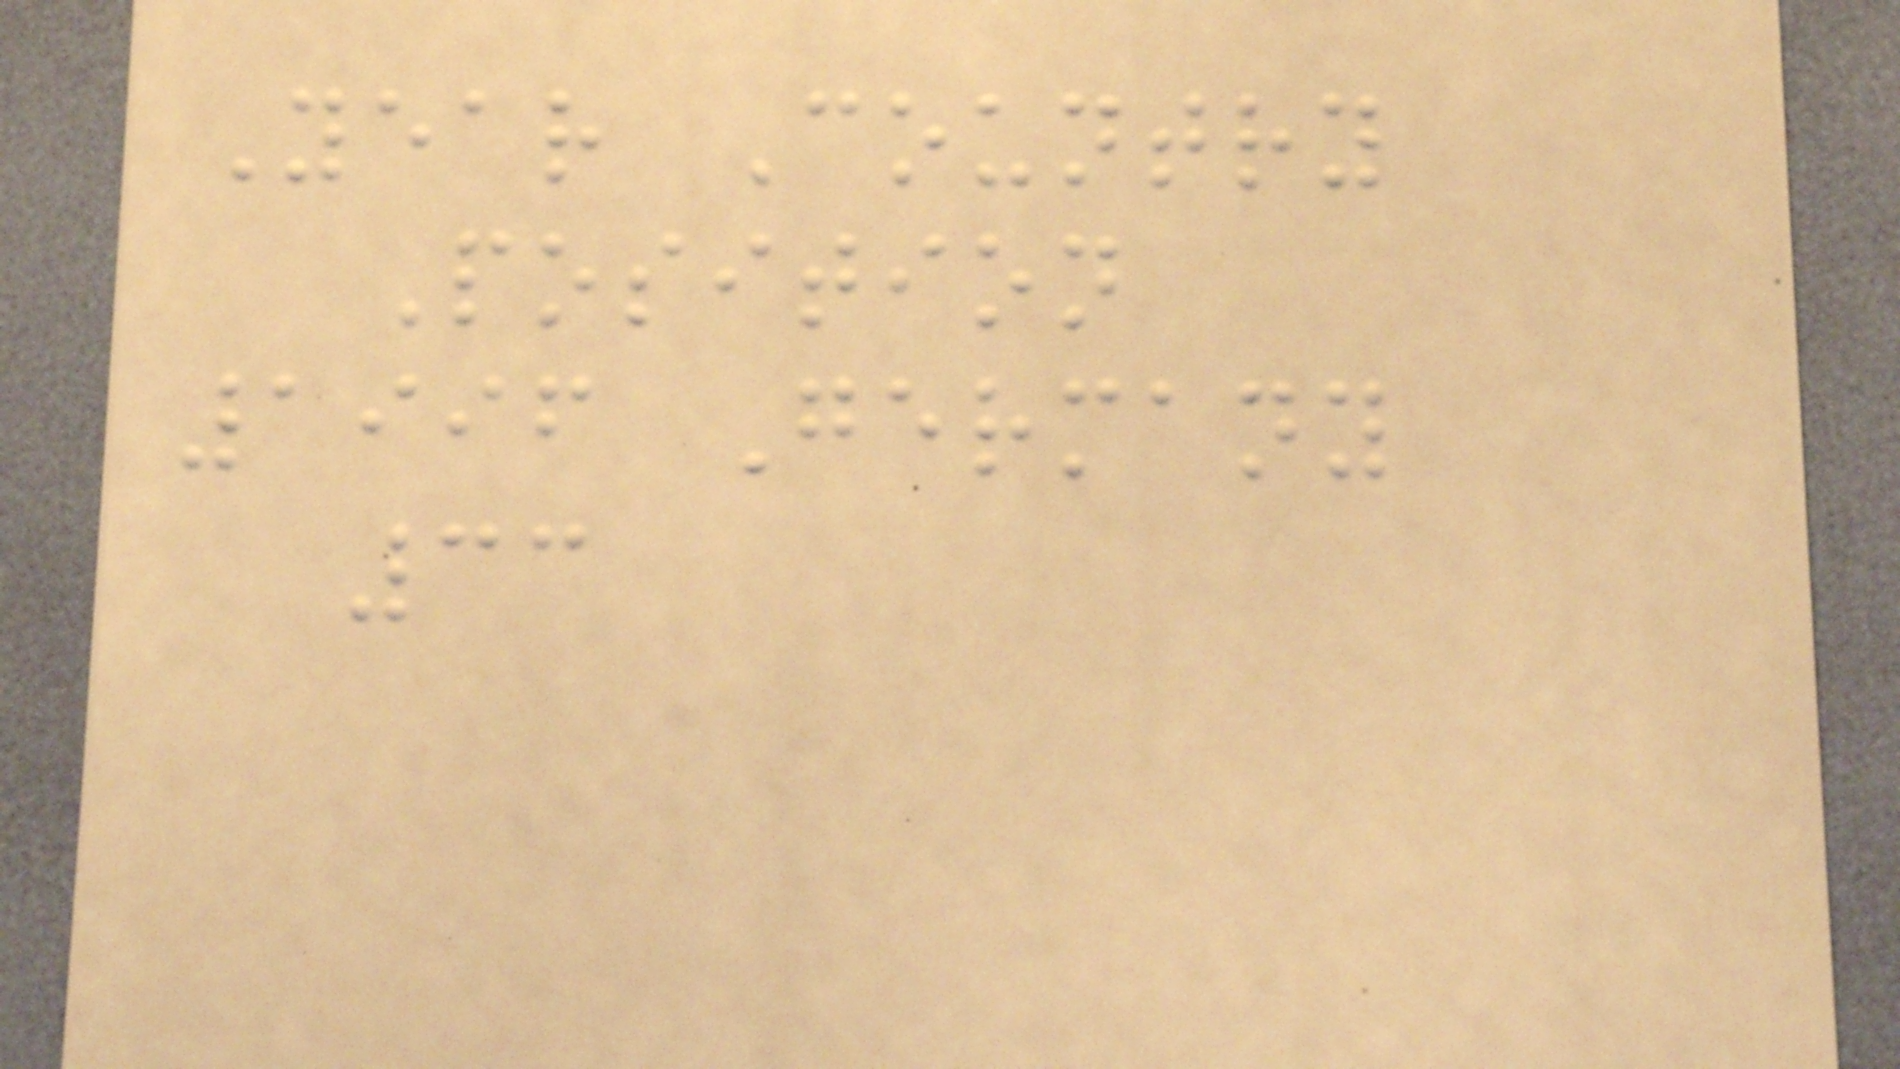Year Country
Position
1996 Germany
33
